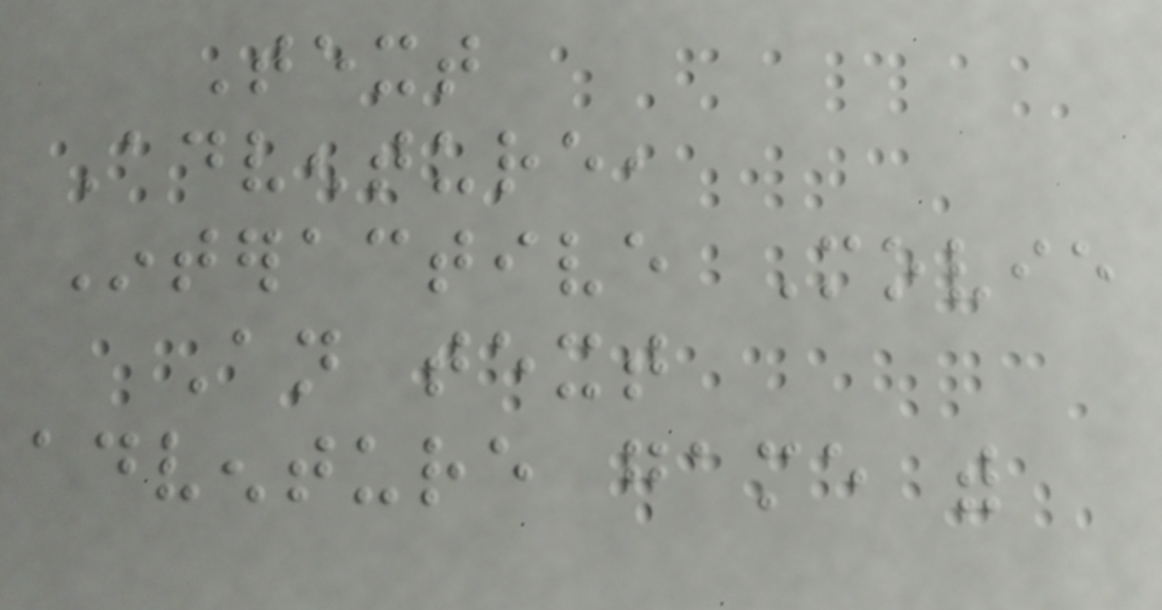Text
Adventure,
Interactive Movie
An text
adventure game with
